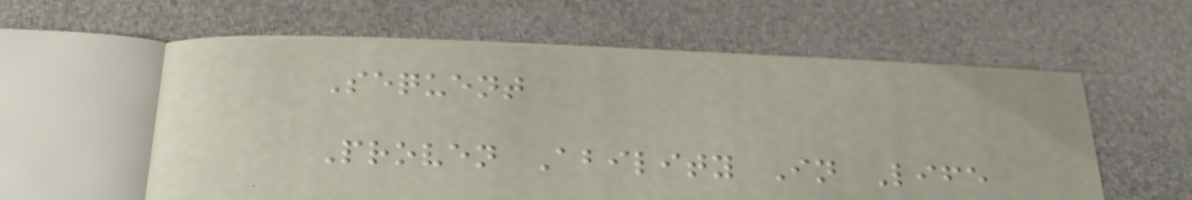Sequent
Proven Ability In Life
